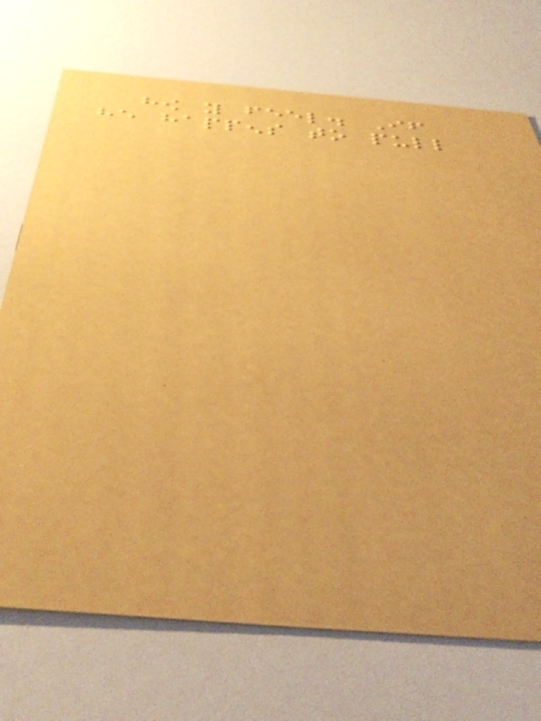how you feel. If
he happens to pull
